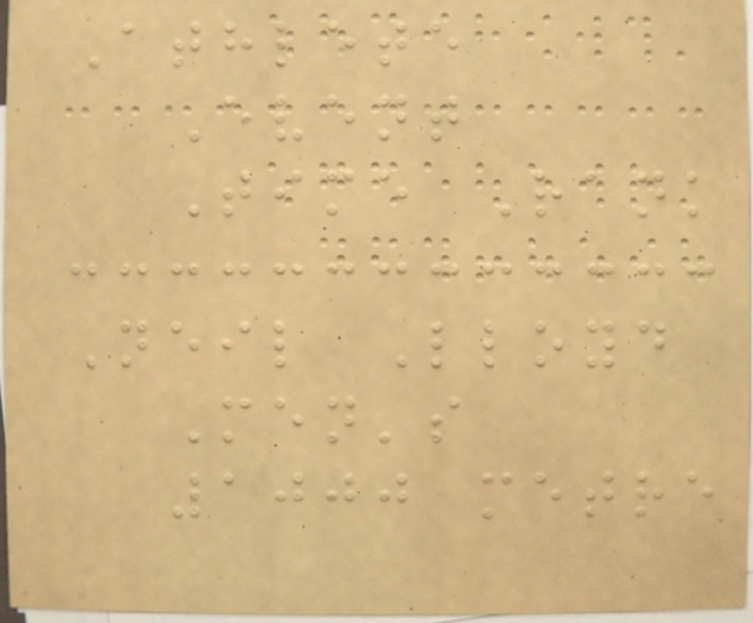Athlete
Event
Time Rank
Neil Lloyd
Men's
1000 metre
